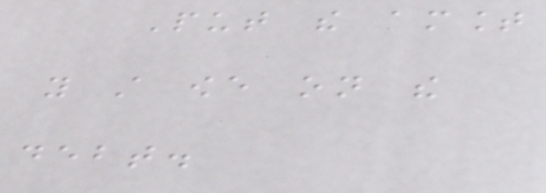Put the amount
you still owe on the
debt.
